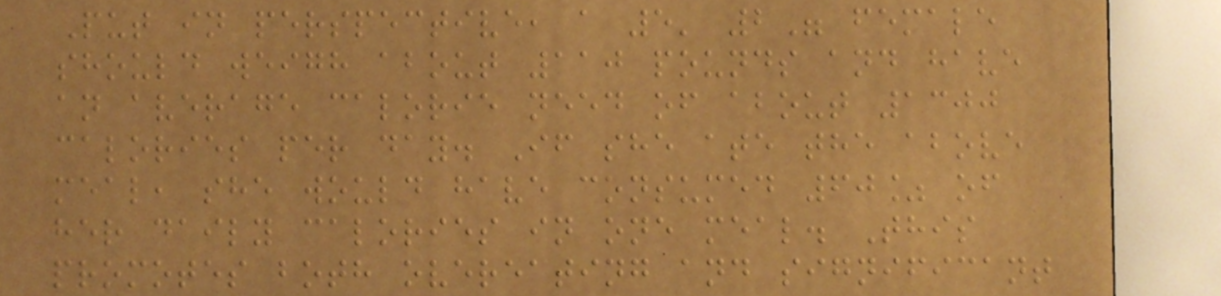Put in perspective, a 5' 2" female
should weigh about 110 pounds and have
an average calorie need of about 1300
calories per day. If she ate the above
meal, she would have consumed 60% of
her daily calories in one meal. This
promotes both overeating and significant
